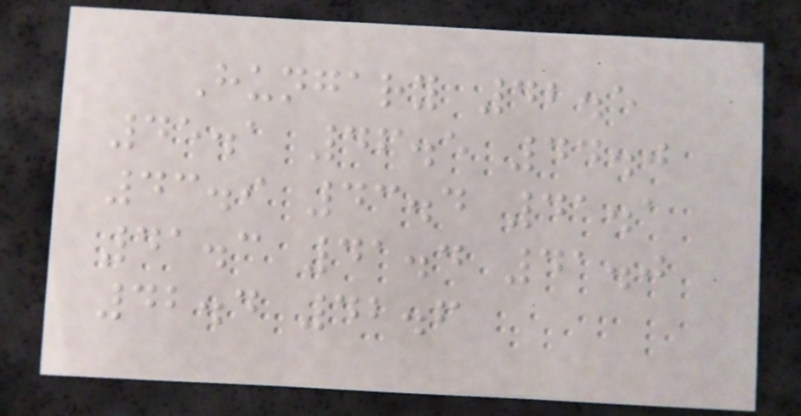Hungary 42.5
45.1 46.5 44.0
43.9 43.4 41.1
41.3 41.4 41.0
42.4 42.6
